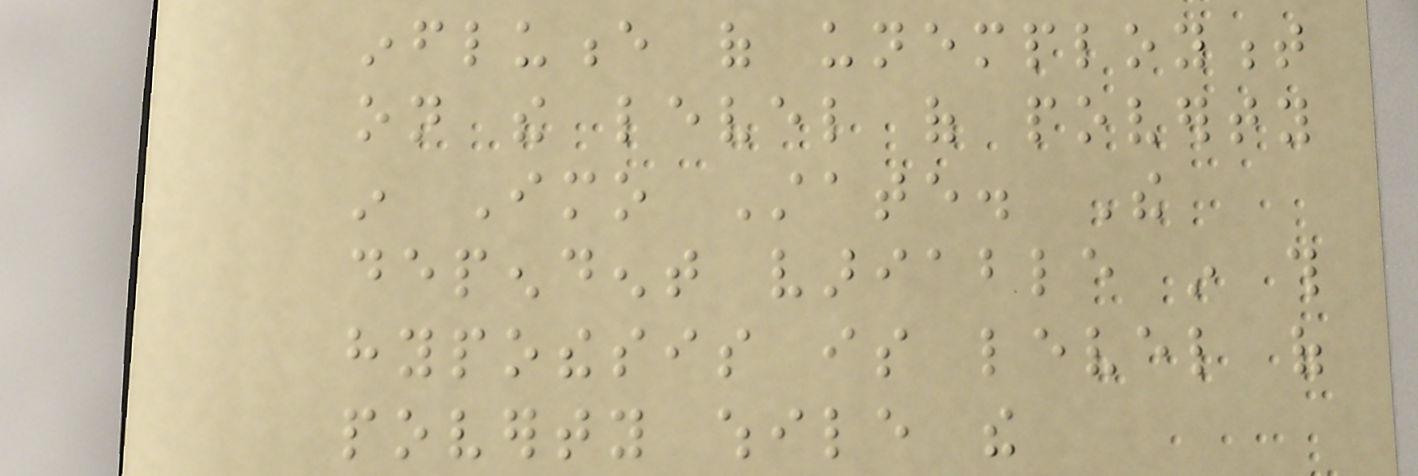influence of unemployment
on the level of poverty
in Imo State. The
dependent variable in this
hypothesis is level of
poverty while the
